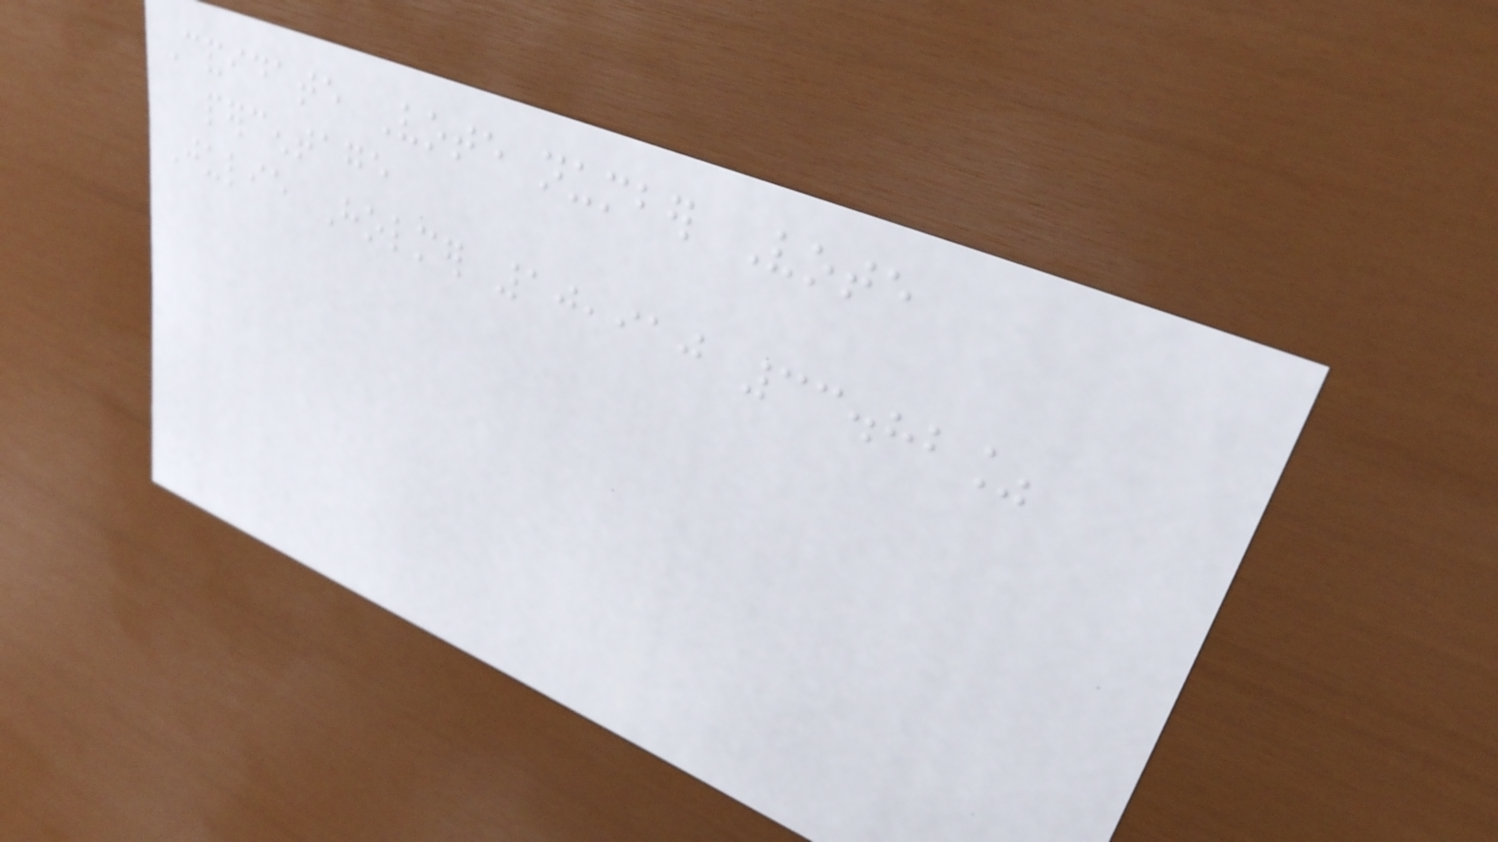Candidate Vote number Vote
percentage
Julie Holmer 10,910 33.82%
